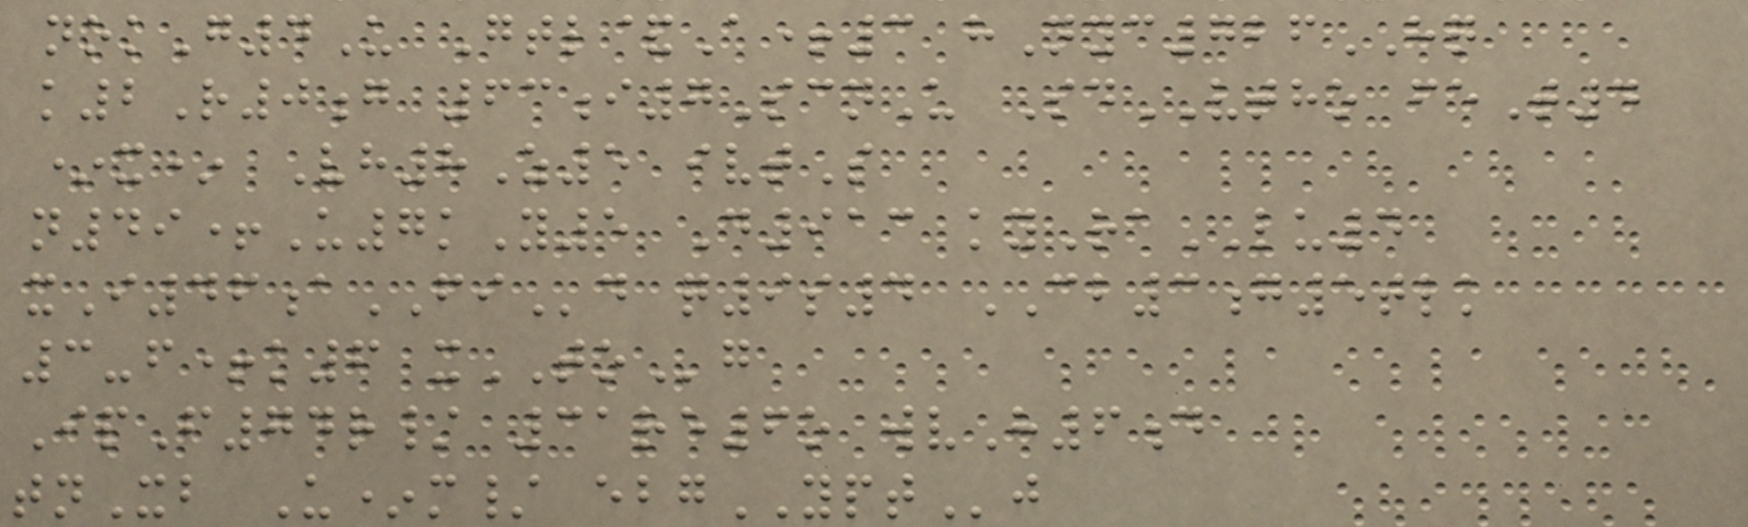nokG4U Gtl&A+3 hNyc726HQ
k2R0g 63i7ScnU SdVTHO feT4
*x* Vh8Z5 ivtS
n49+U7kY5 D913 kyRaLU4
xI46aFId q9s4 CB3g5tlk
3-f+k6 xTOg
IpF74r/ 31re6o wvH6d
tnXb U*m/ ebgYPTj
